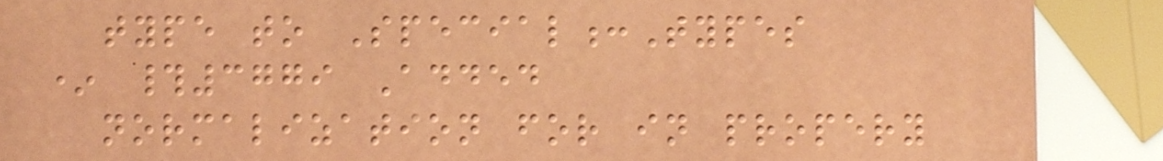type to Special:Types
* #3779 Added
normalization for in propery
